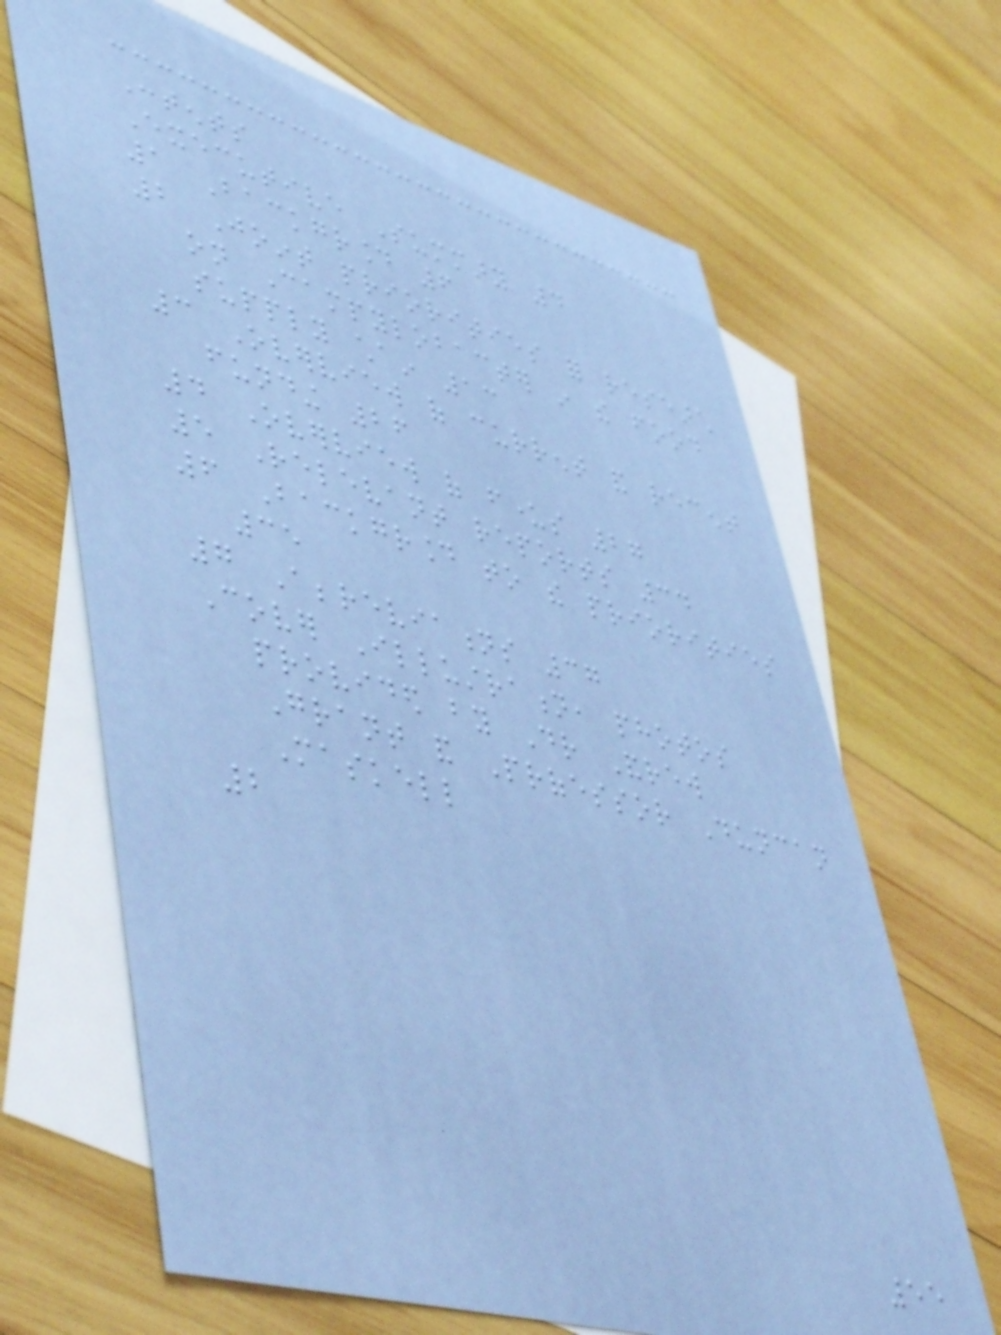Contents
Executive Summary 4
1 Background 6
2 Joint priorities for research
on Campylobacter in the food
supply chain 13
3 Overview of current and recent
funding 26
4 Overview of funders 27
5 Relevant reports 34
6 Background to the priorities
35
7 Abbreviations 37
Cover Illustration, photos
provided by Dr Andrew
Grant and Professor Duncan
Maskell
2
55
